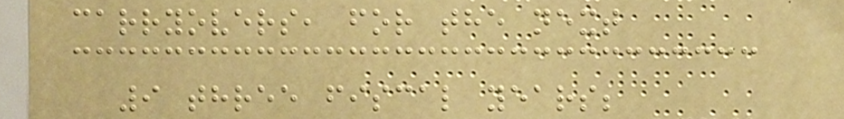carryovers, for the next
9 three fiscal years;
